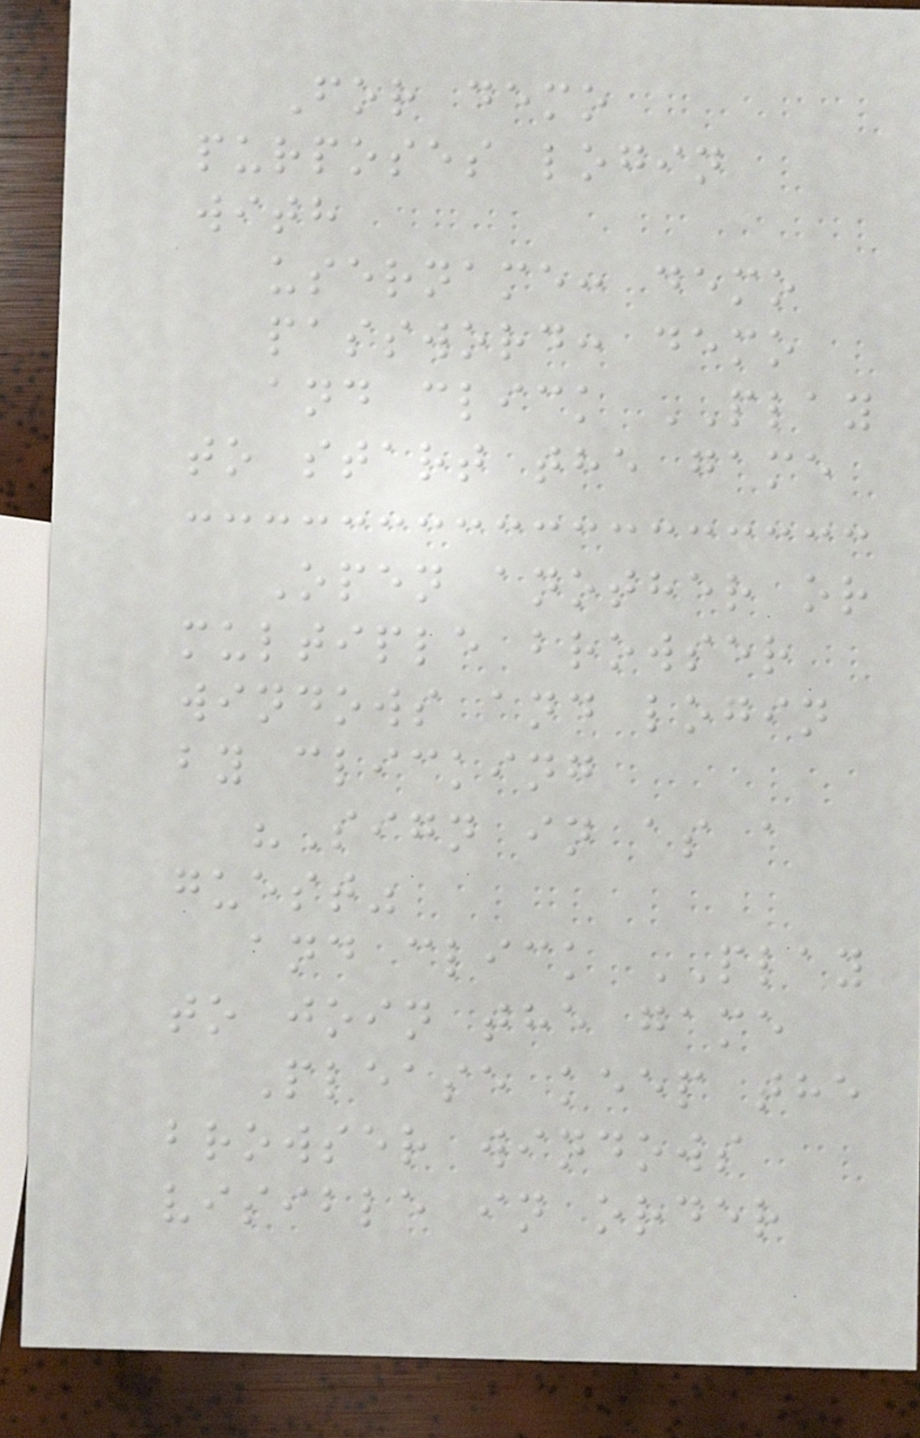For demo
purposes login
with
username: demo
password: demo
and click PLAY
to start the game
Open another or
multiple browser
windows and login
by clicking
"Sign in as a
guest"
and click PLAY
to join the game
Please keep the
browser windows
visible in order
